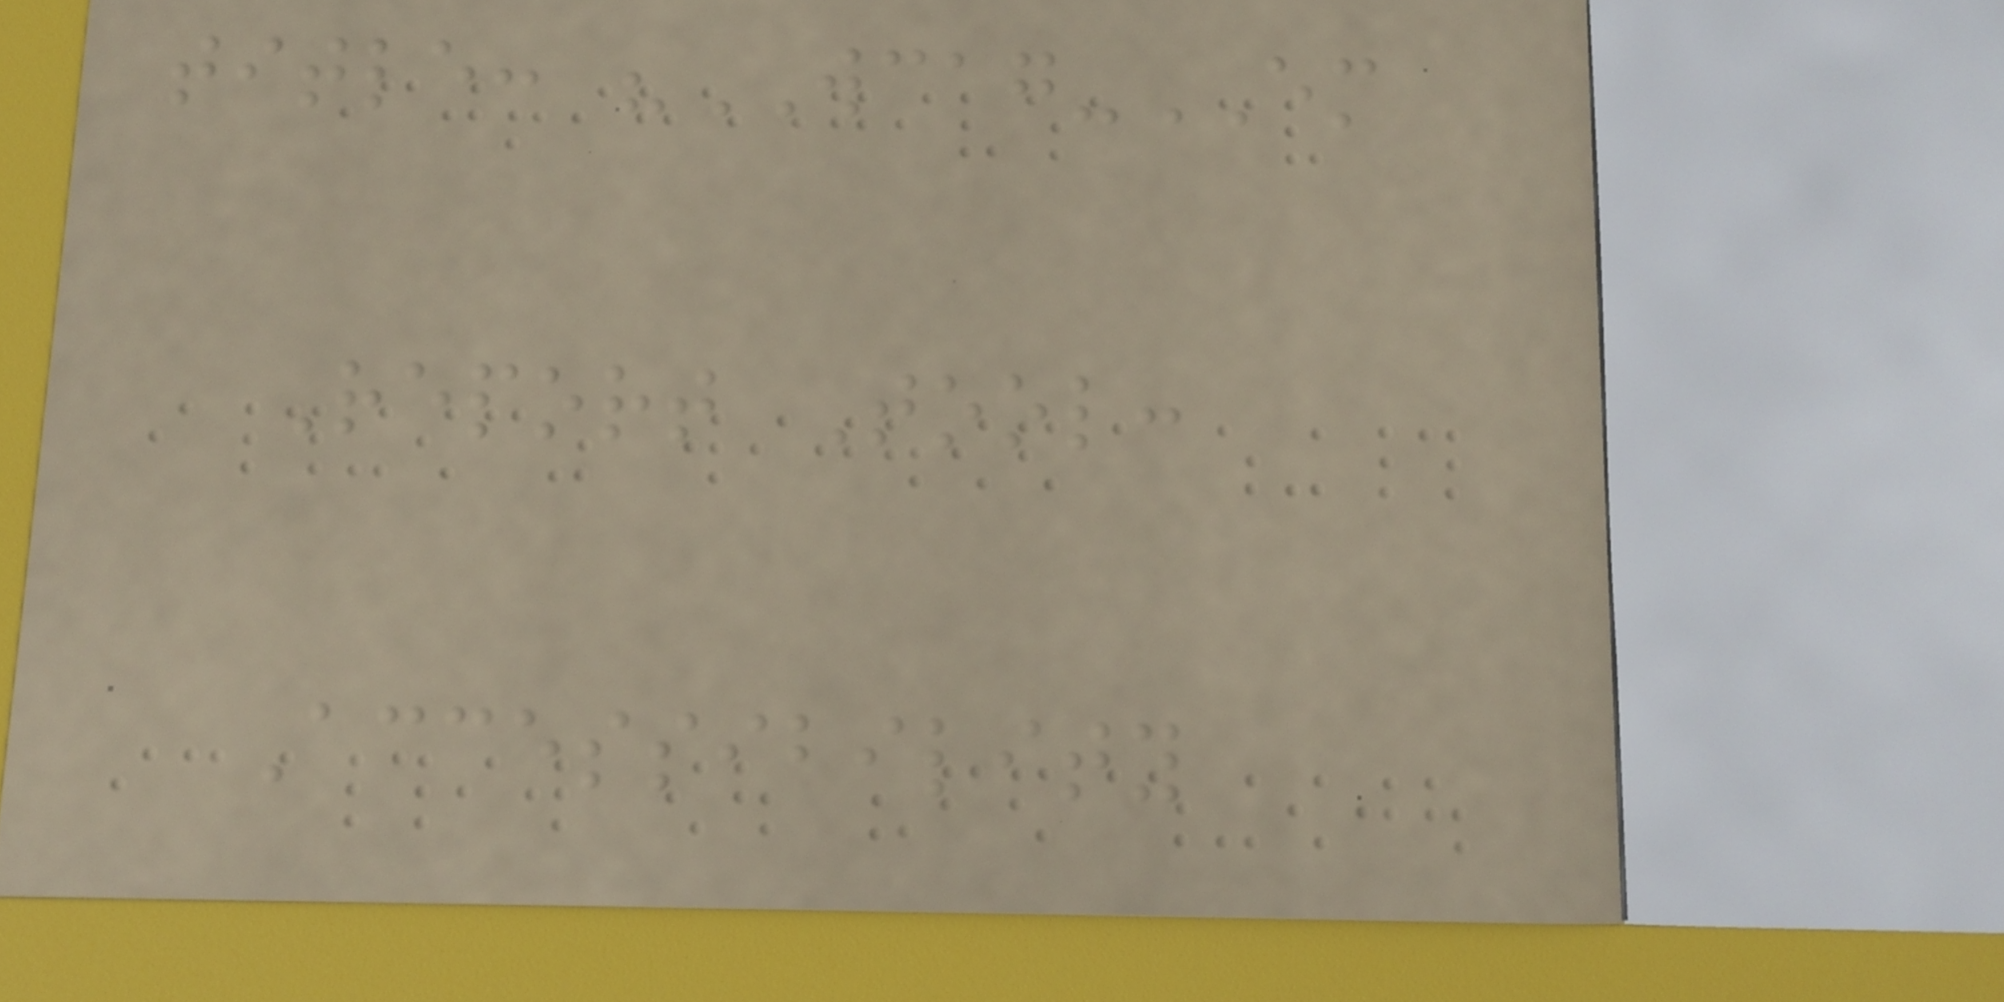title: "WCAG-EM
Report Tool:
Accessibility
